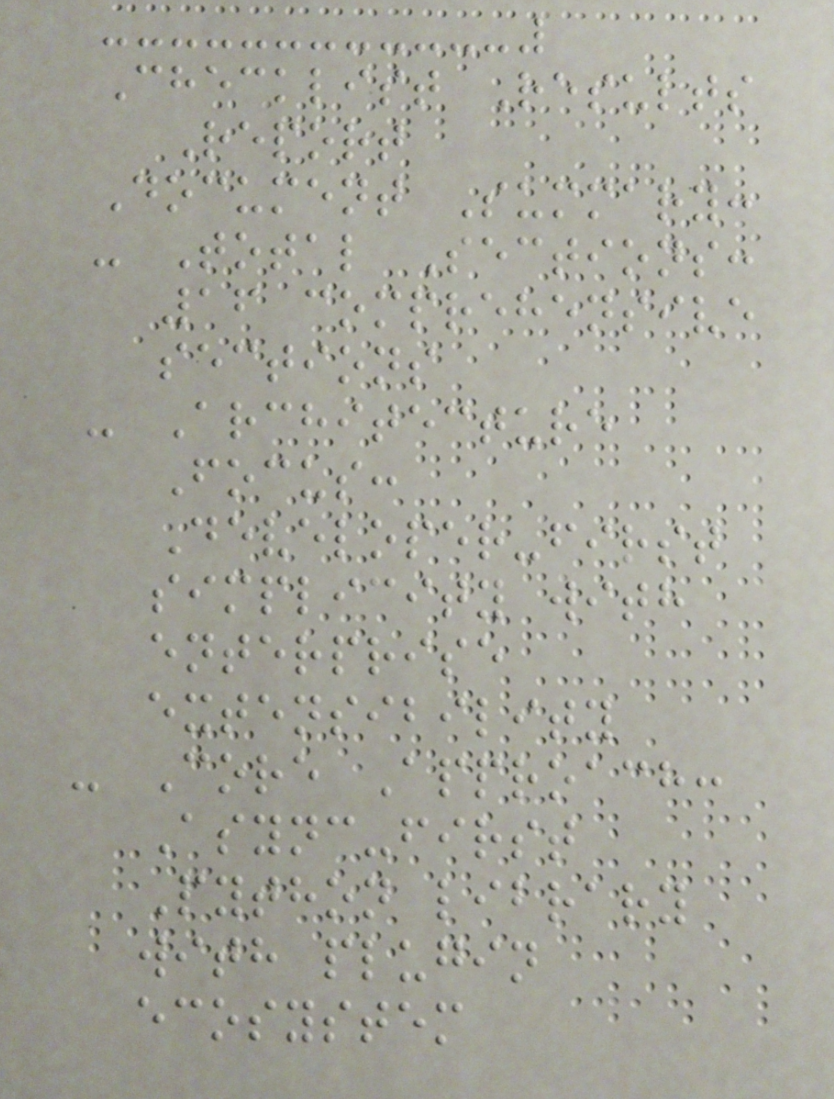Checklist Results
Report
Document Summary:
- Total Sections:
16 comprehensive
sections
- Architecture
Focus:
Developer-first
simplicity with
enterprise
extensibility
- Core Approach:
Async-first
Python library
with plugin
ecosystem
